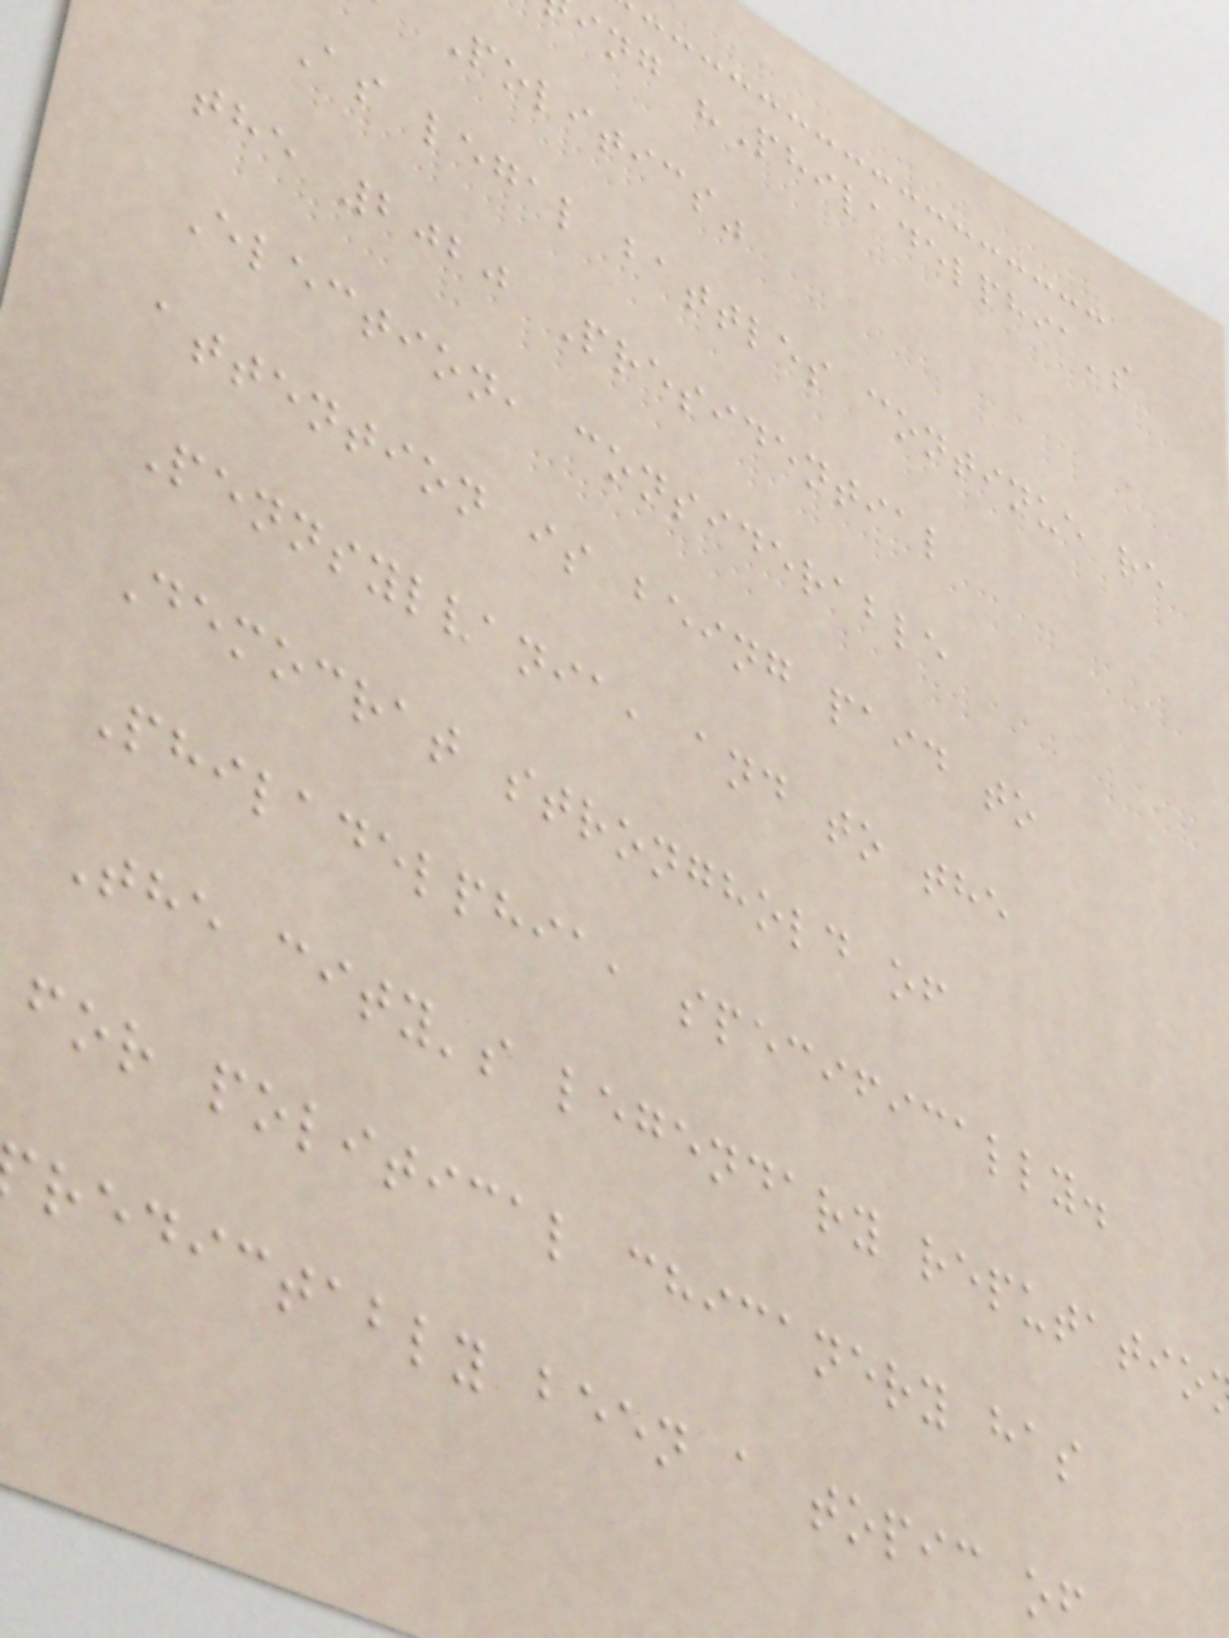ing "Philadelphia's
Politics"
As legal battles continue re
the 2020 Presidential
Election, considerable
attention is being paid to
Pennsylvania, and to the
Democrat stronghold of
Philadelphia, specifically.
The city's legendary reputatio
for political chicanery has
redictably been a topic of
